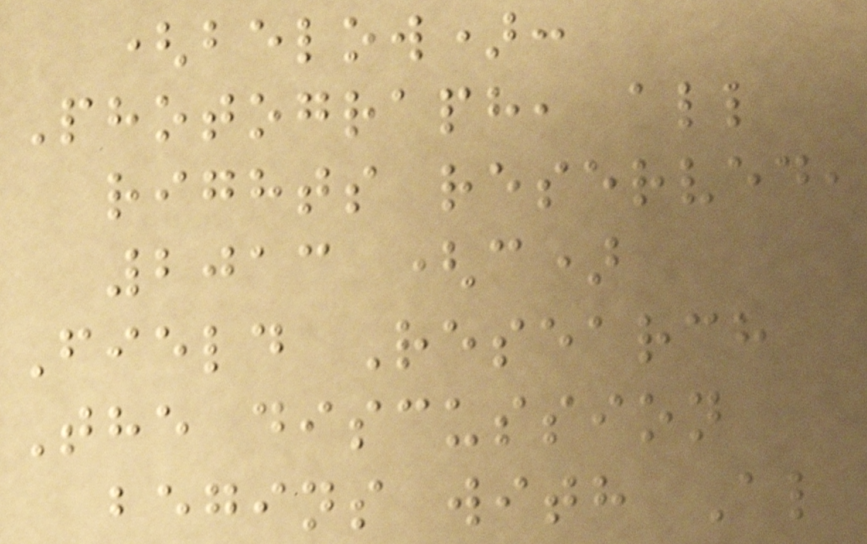(below):
Photograph, all
rights reserved,
2013 (c)
Field Research
The discussion
begins with Al
